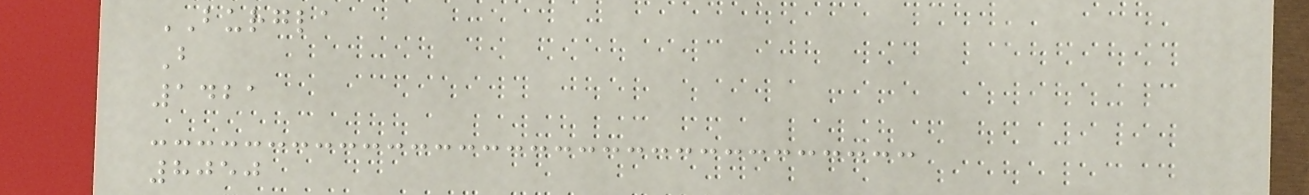BURGLA
B
1421
8050
